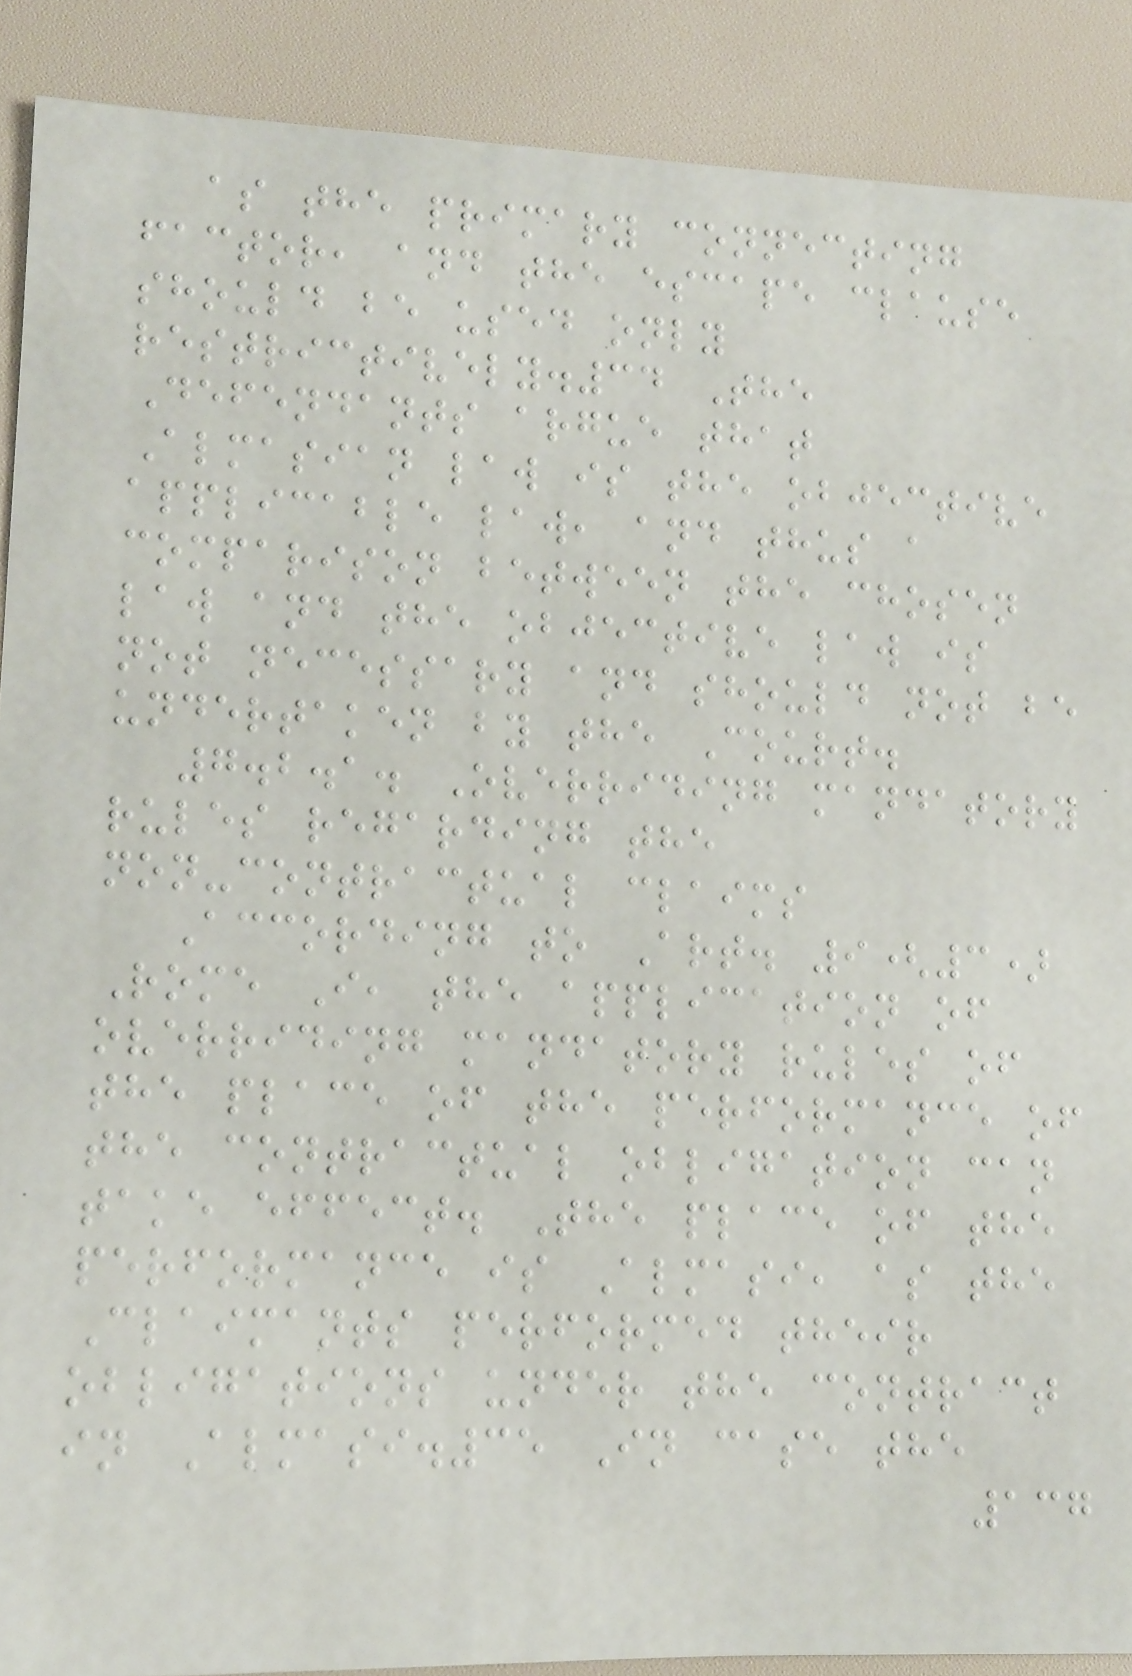as the primary connecting
factor, and the escape clause
should be used only
restrictively.34 The
Defendants argue that
Almasian law is the objective
applicable law, and thus a
comparison between the chosen
law and the objective law is
not necessary and should not be
undertaken by the Court.
7.2.1. Overriding mandatory
rules regarding the
non-contractual claims
According to Art. 9(3)
Rome I, the application of
overriding mandatory rules of
the place of the performance of
the contractual obligation can
take effect. The place of the
performance is Almasi, as the
Claimants performed their
obligations under the contract
in Almasi.35 In case the
137
